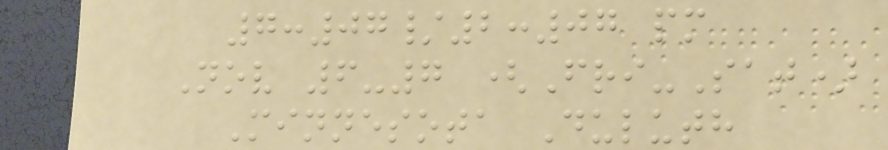7:07/2:07 pm
Nov 6-7 (Fri-Sat)
Minnesota Duluth
